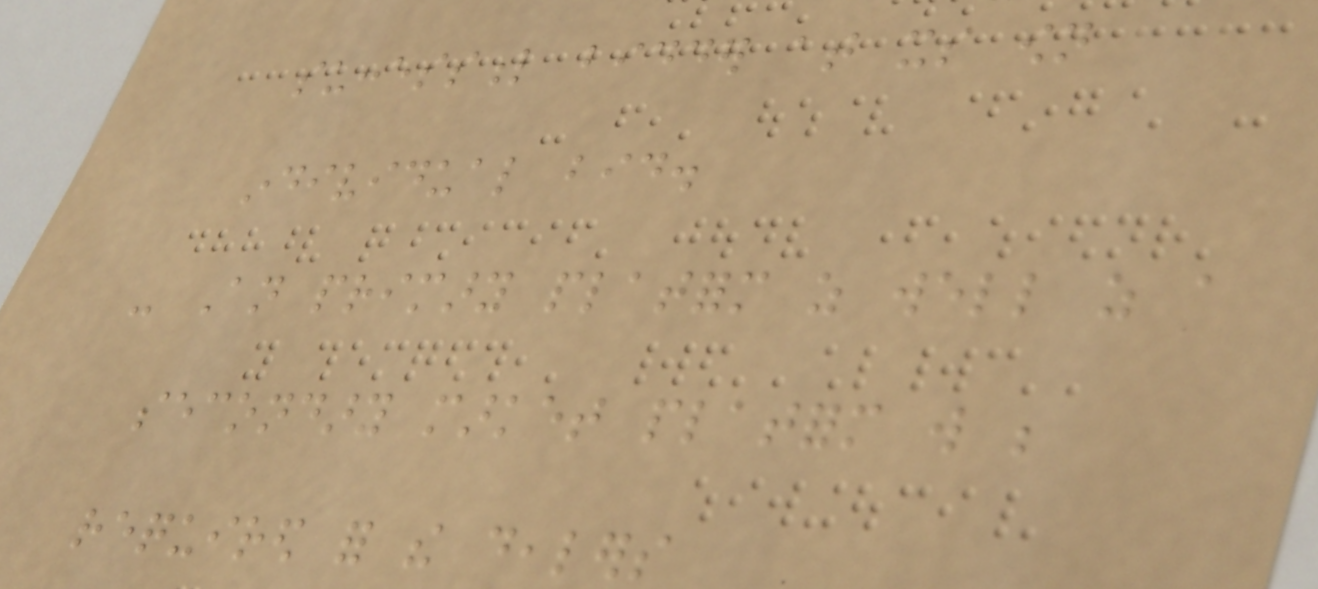successful bidder at its own
individual bid.
- An primary platform as well as a
secondary market platform will be
required for the dealers
